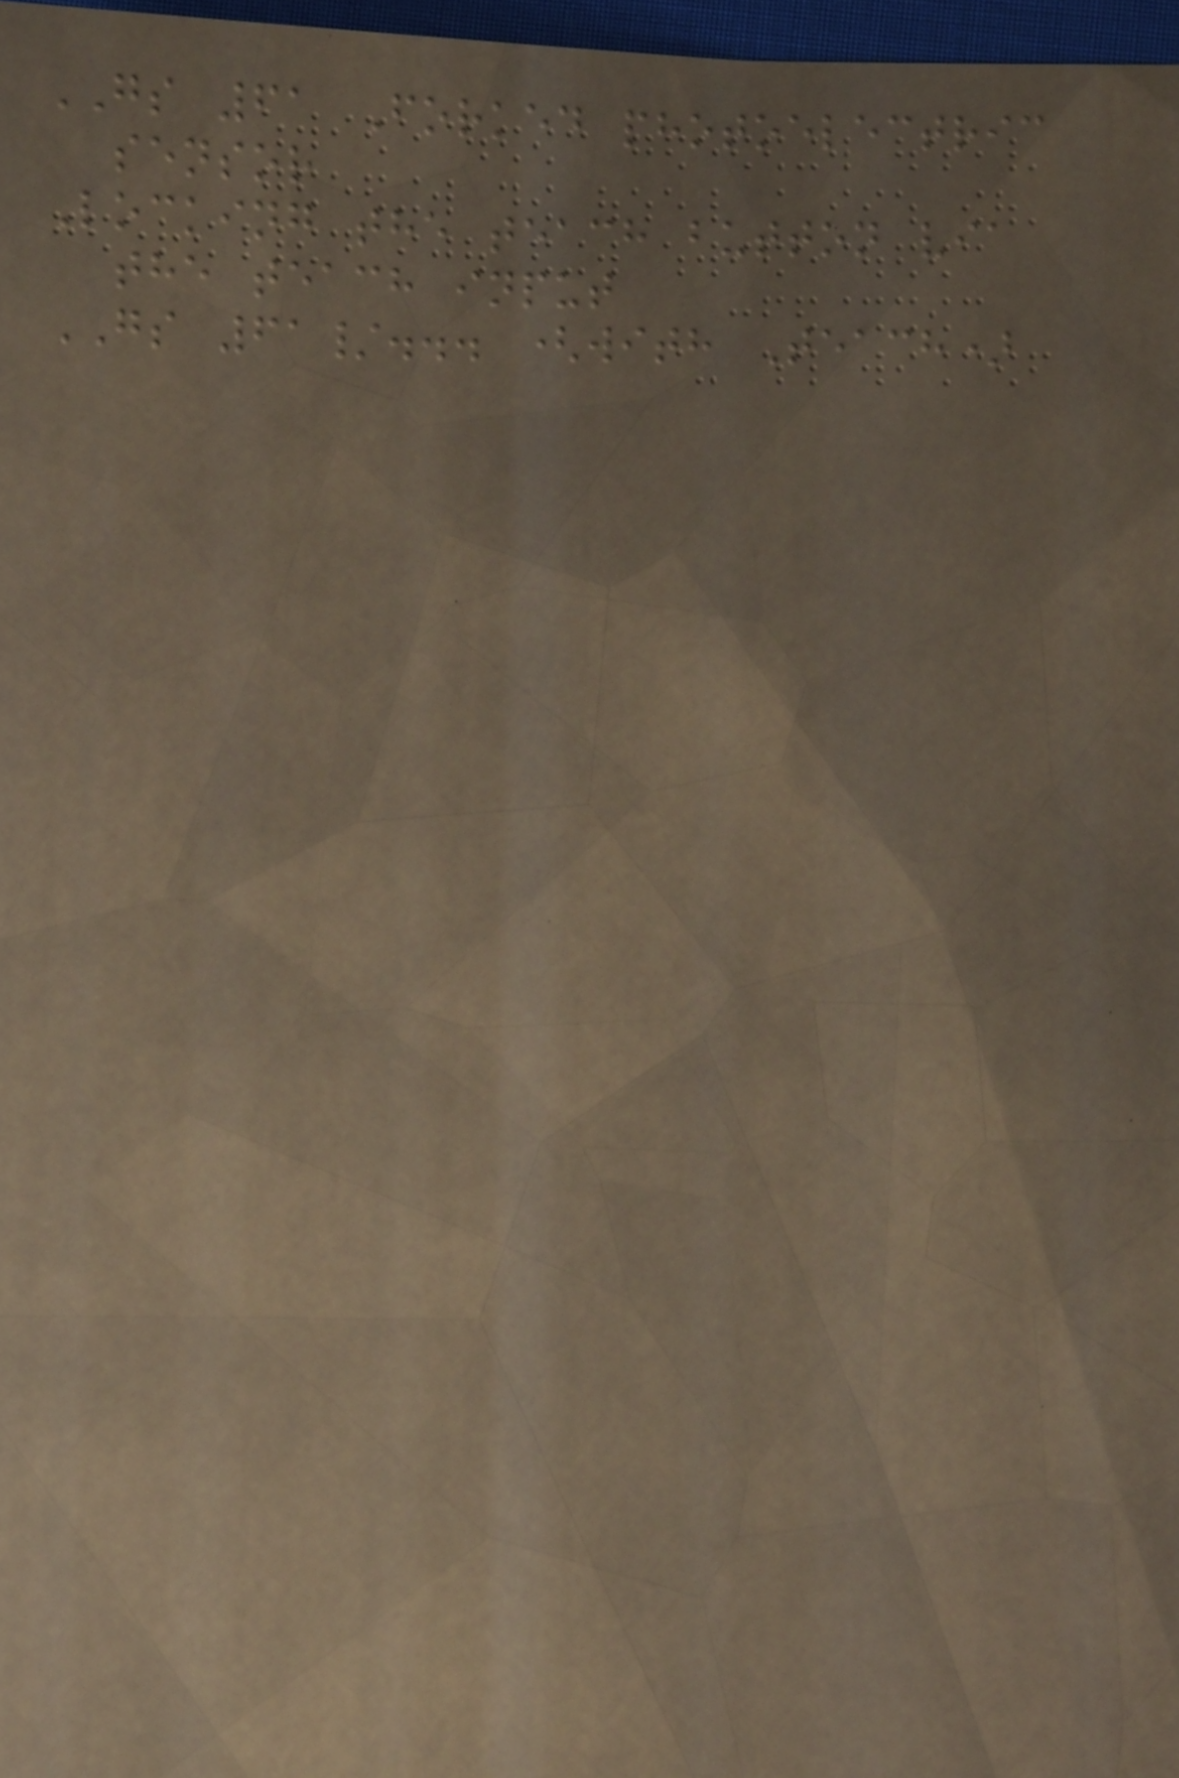GS 61 Forked photoelectric
sensor
Locking the teach button via
the teach input
GS 61/... (with Teach)
